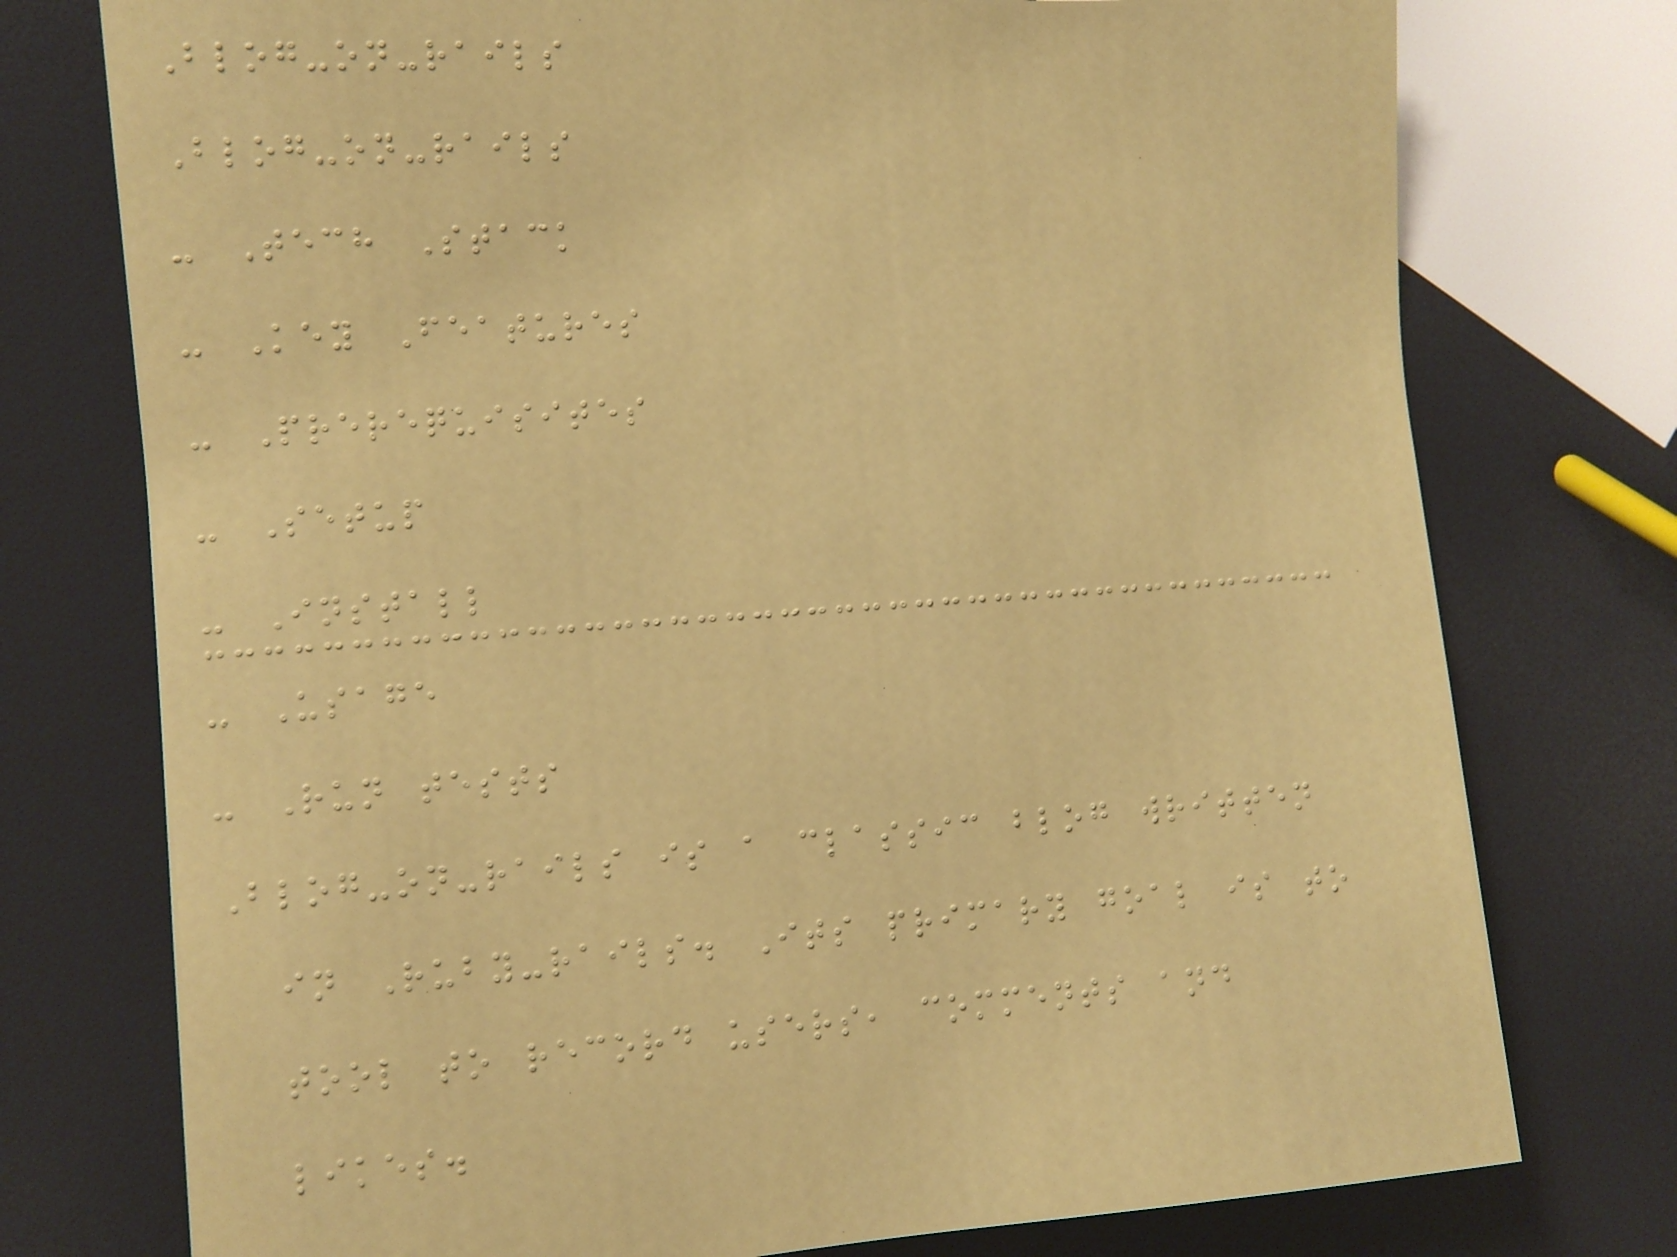Blog-on-rails
Blog-on-rails
- Tech Stack
- Key Features
- Prerequisites
- Setup
- Install
- Usage
- Run tests
Blog-on-rails is a classic blog written
in Ruby-rails. Its primary goal is to
tool to record users, comments and
likes.
